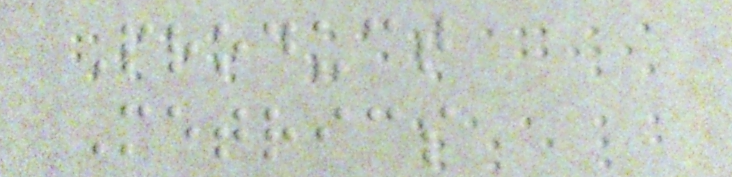Product
Metrics
